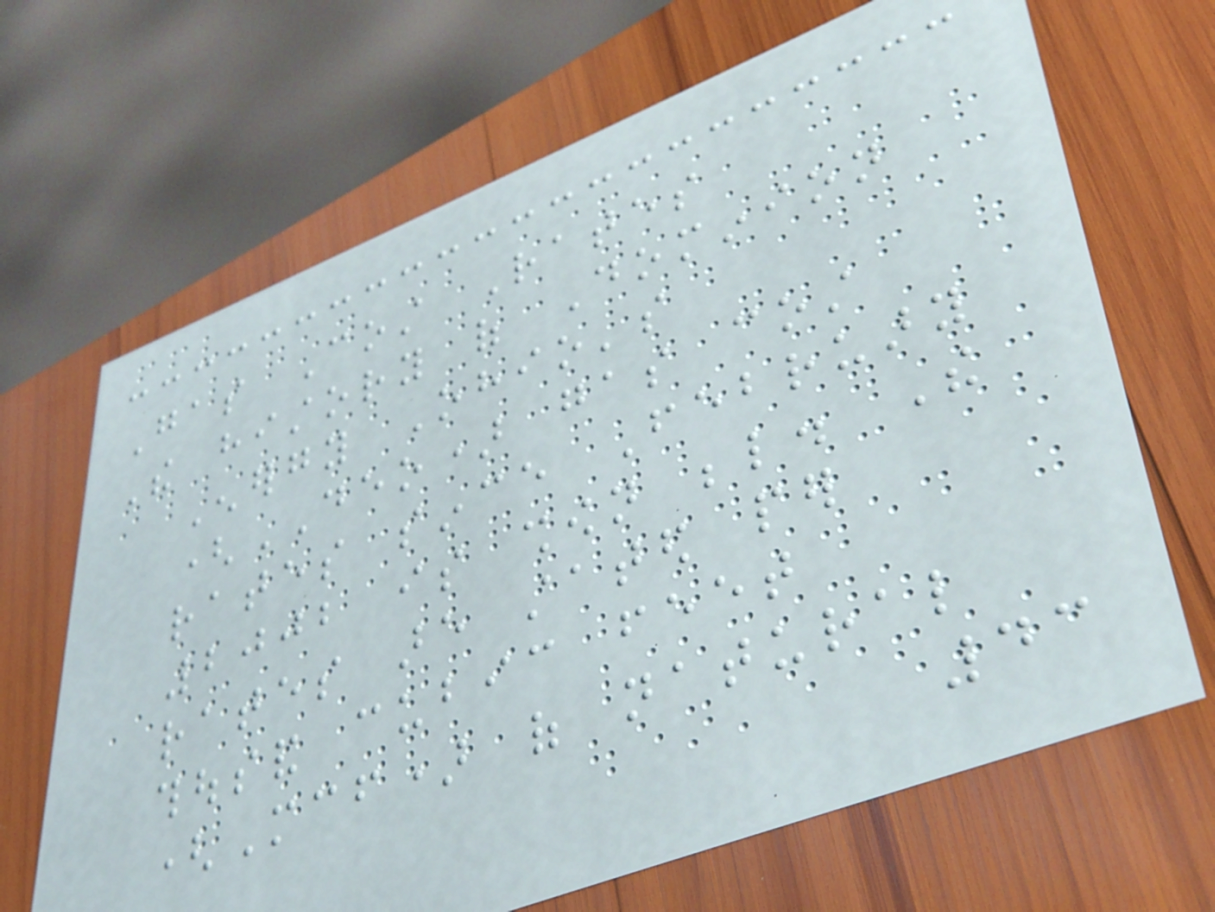Gas Cost Rates
The history of Dominion
Energy Ohio's
(DEO) gas cost
rates since February
2002 is shown below. The
rates are stated per
thousand cubic feet
(Mcf) of natural
43
